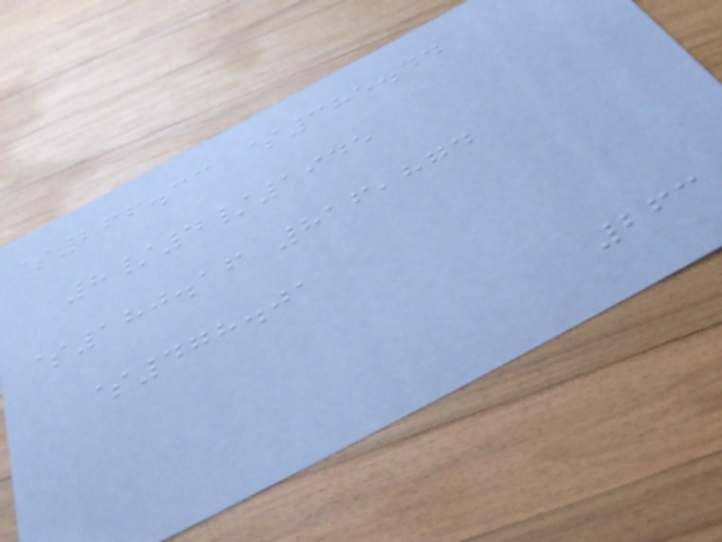$266.33 $385.44
8/4/1945
$180.16 816,874
$478.01
263
